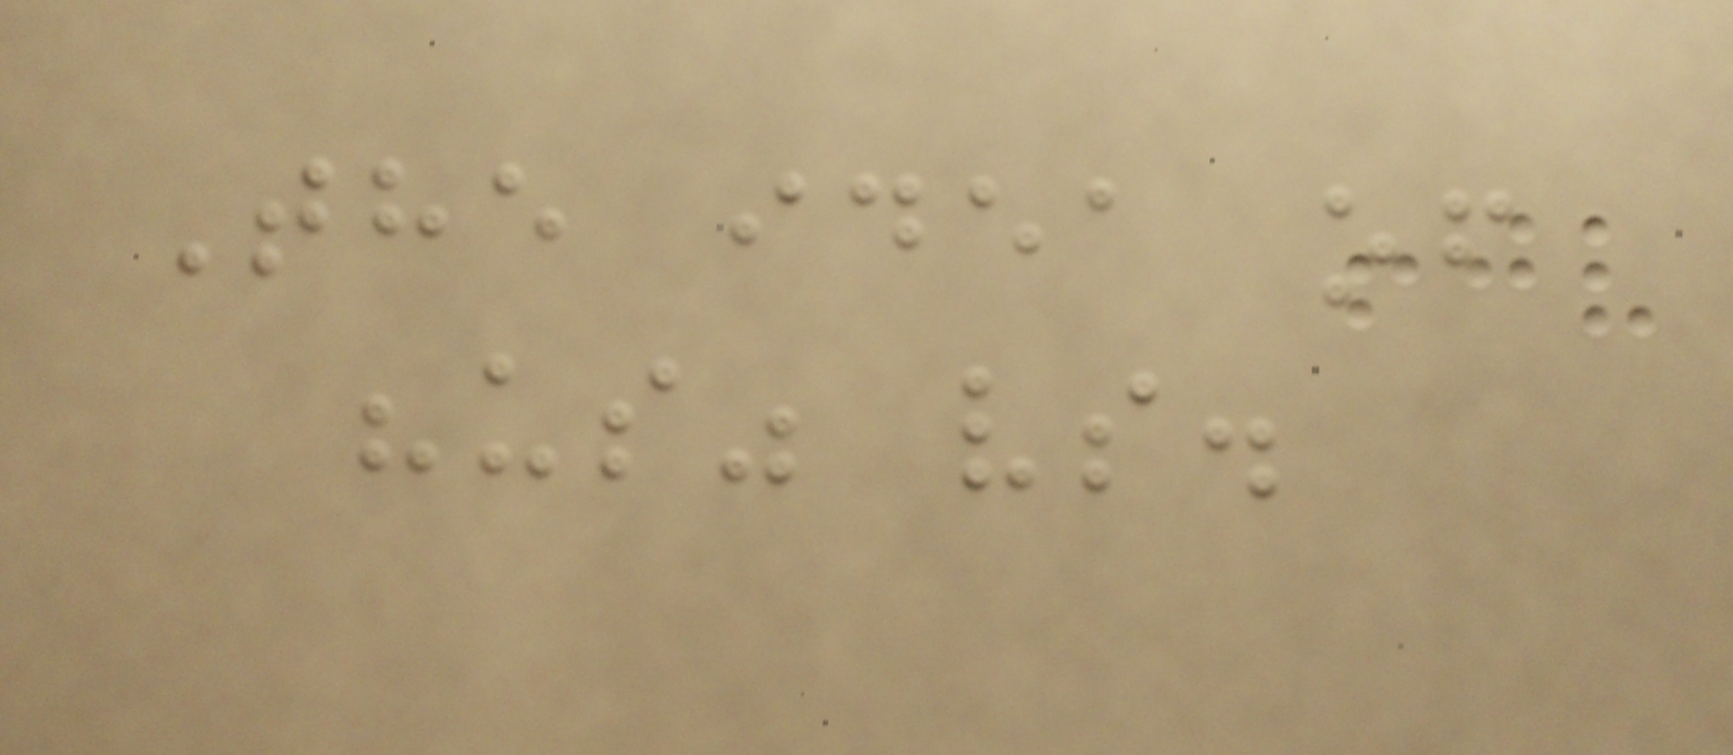The idea of
"us" vs.
